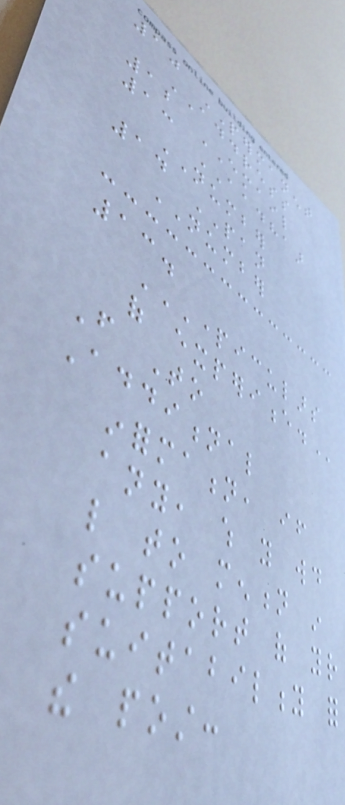10 PERMANENT
ADDRESS
12 EMAIL
13 AADHAAR
NUMBER
14 PAN
NUMBER
13.
PARTICULARS
OF EXPERIENCE.
From To
Additional
information, if
any, which you would
like to mention in
support of your
suitability for
the post:
